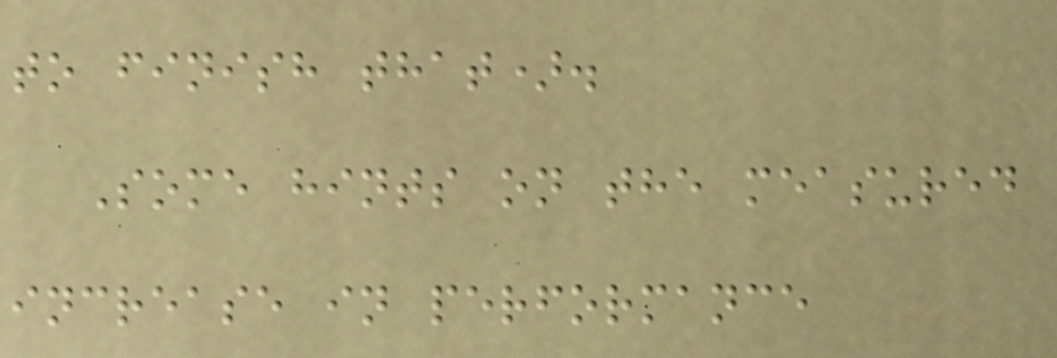to finish that).
Some hints on the measured
increase in performance
